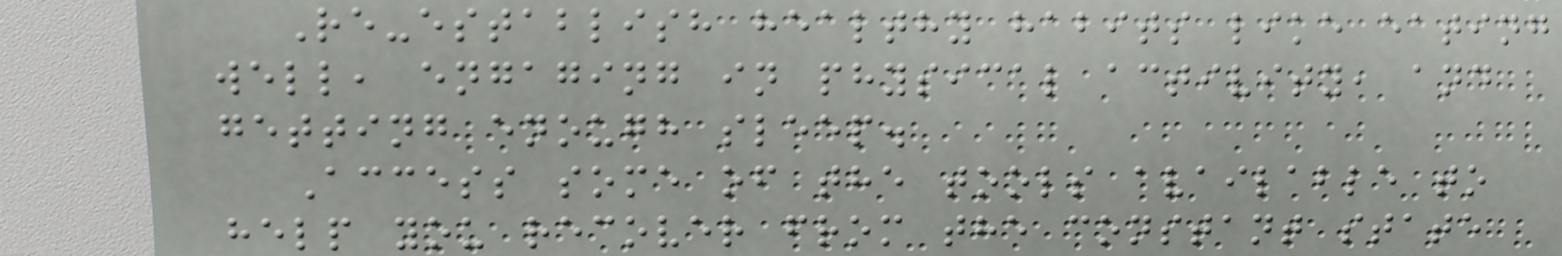Re-establish healthy habits like eating
well, engaging in physical activity, and
getting enough sleep.
Access some of the tools available to
help you recover from the constant state
